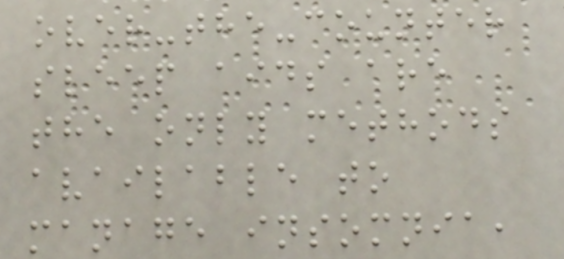over-the-counter
sleep aids are
the only methods
available to
manage insomnia,
